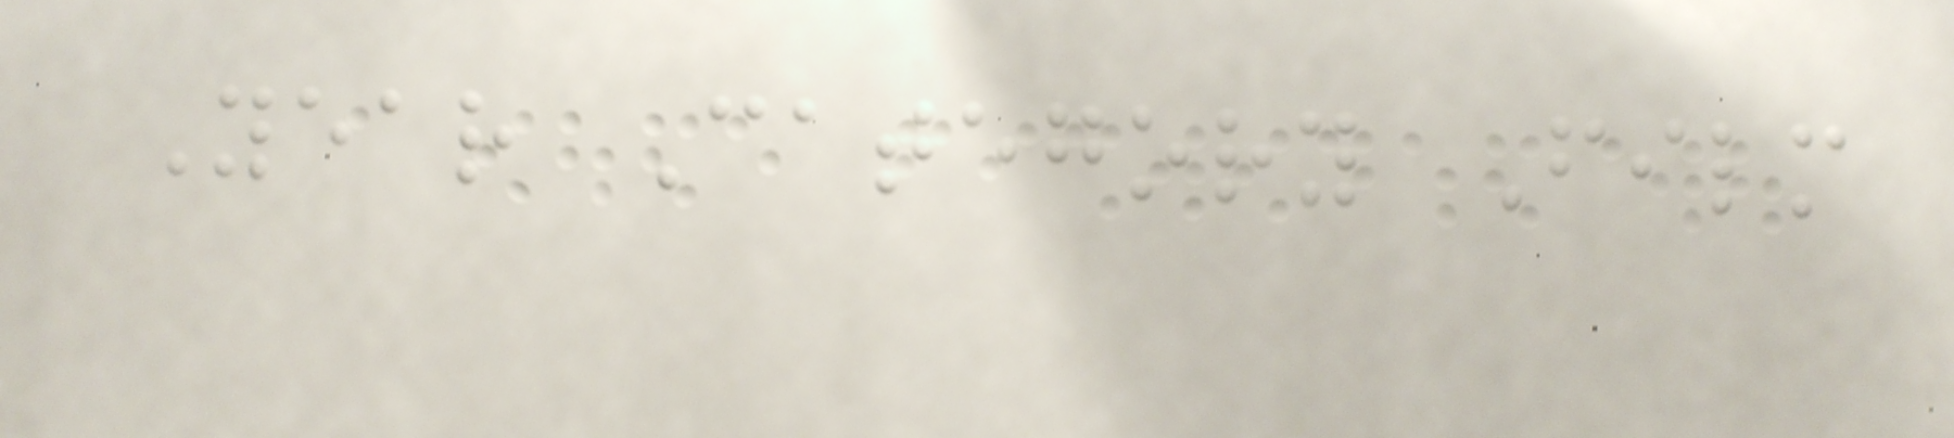Year Category Film
